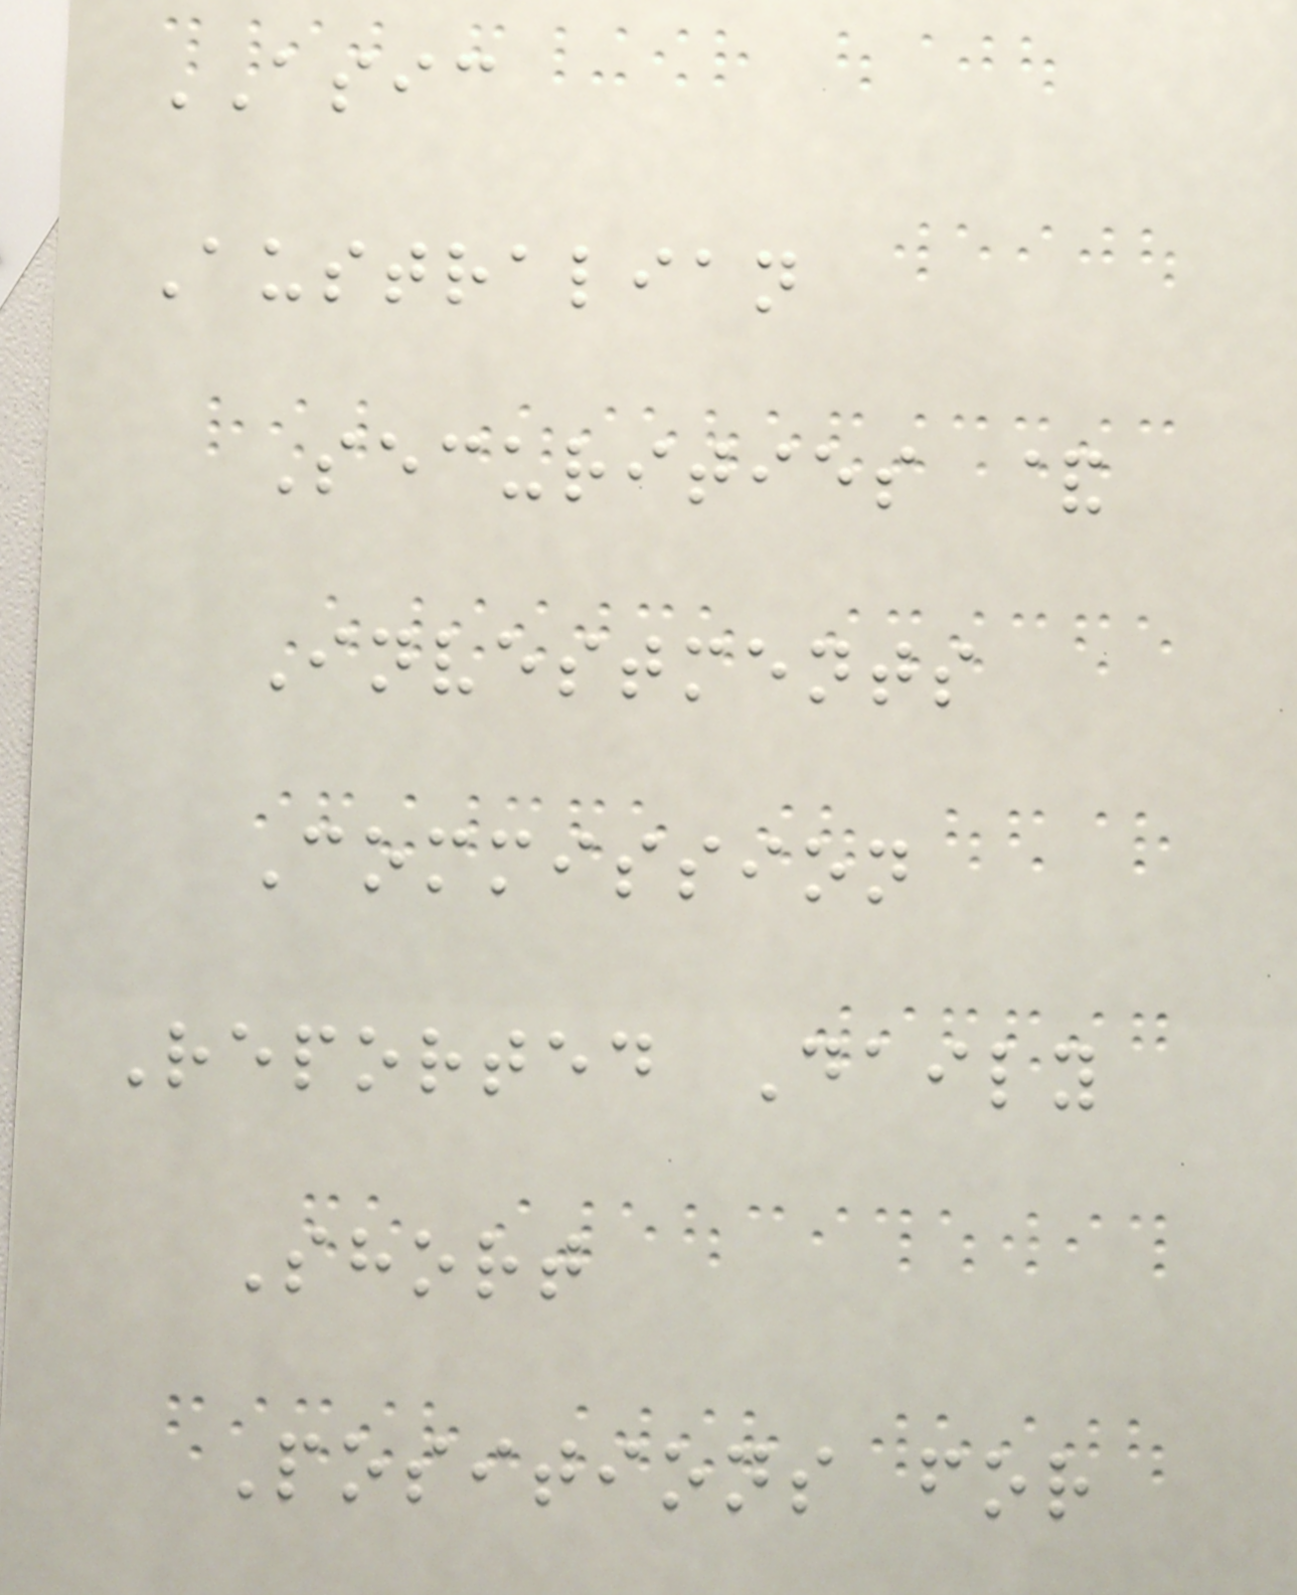ASIC
Australian
Securities &
Investments
Commission
Reported Daily
Short
Positions for
